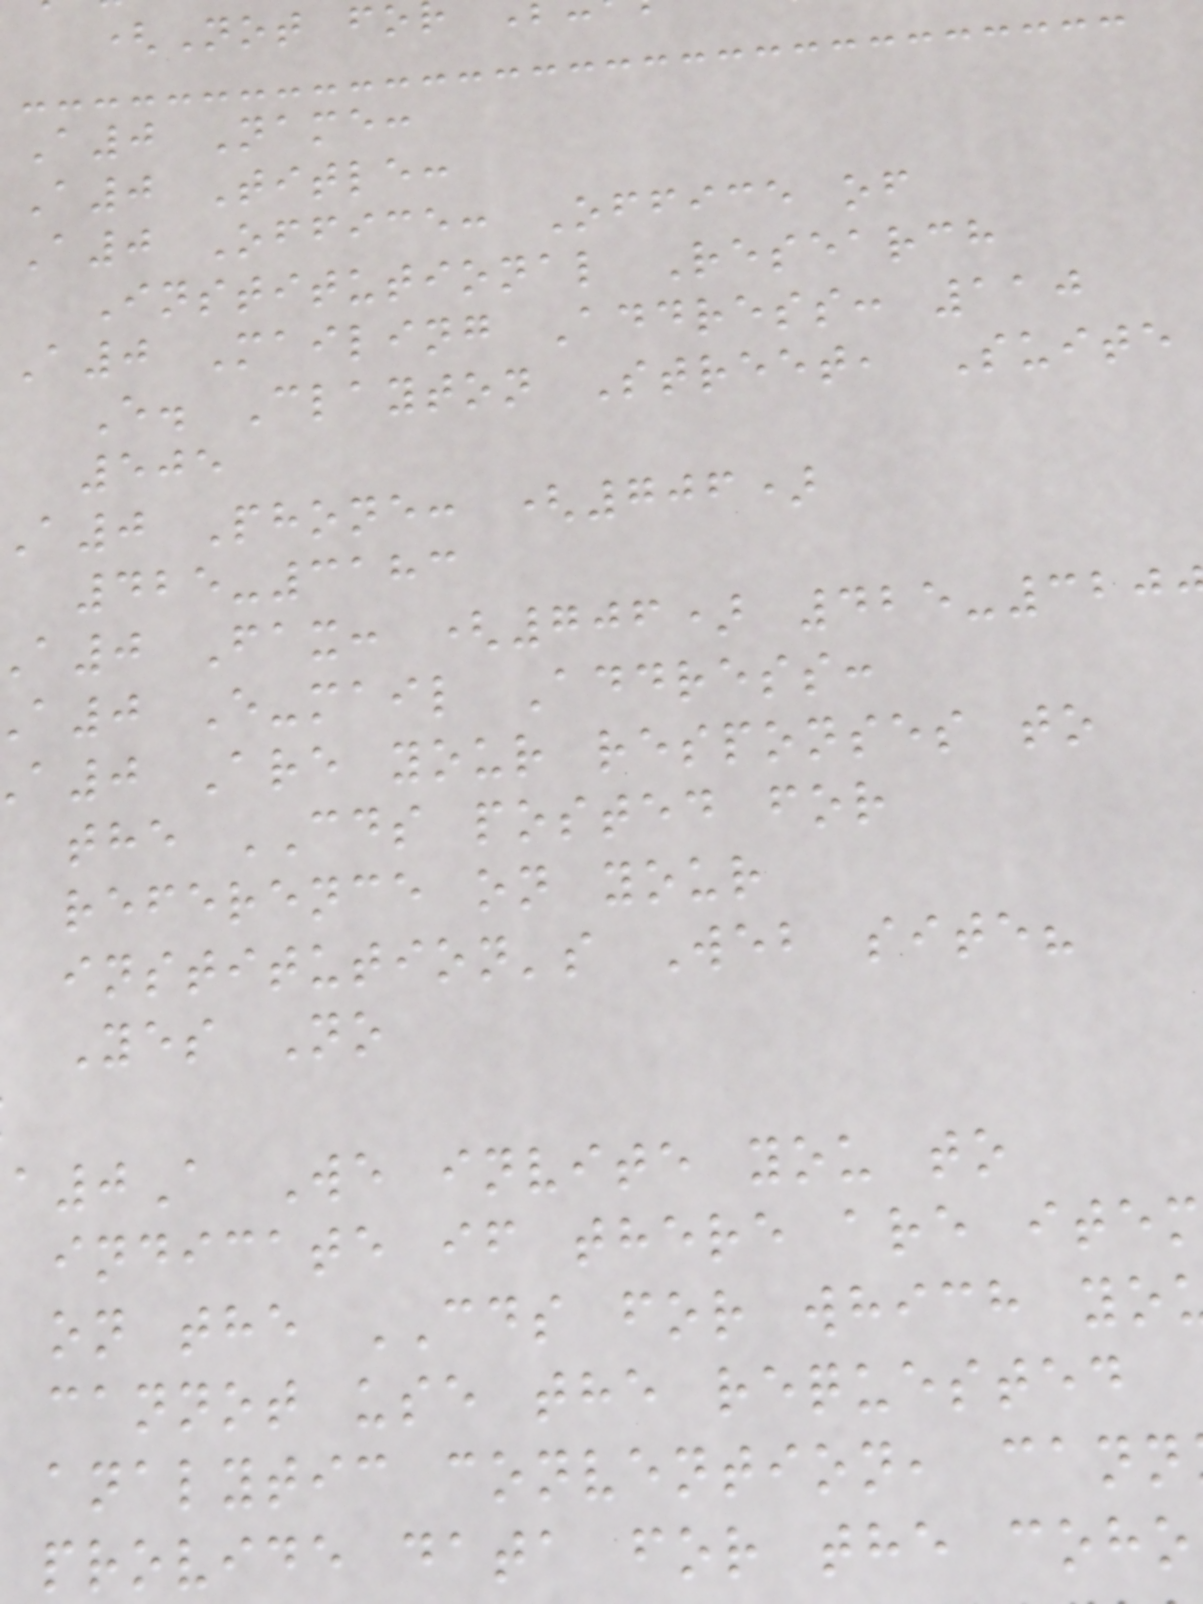(Not fo
A0 Name:
A0 Title:
A0 Office: Office of
Institutional Research
A0 Mailing Address: 110
E. Clayton Street, Suite
505
a0 Phone: (706)
425-3183
a0 Fax: (706) 425-320
a0 E-mail Address:
a0 Are your responses to
the CDS posted for
reference on your
institution's Web site?
Yes No
0A We invite you to
indicate if there are item
on the CDS for which yo
cannot use the requested
analytic convention, cann
provide data for the coho
